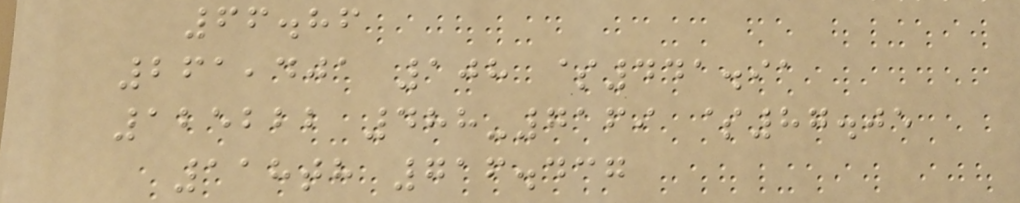66.86
261,401 108 $441.91
125222 488-7169 $87.05
118th 716.437
